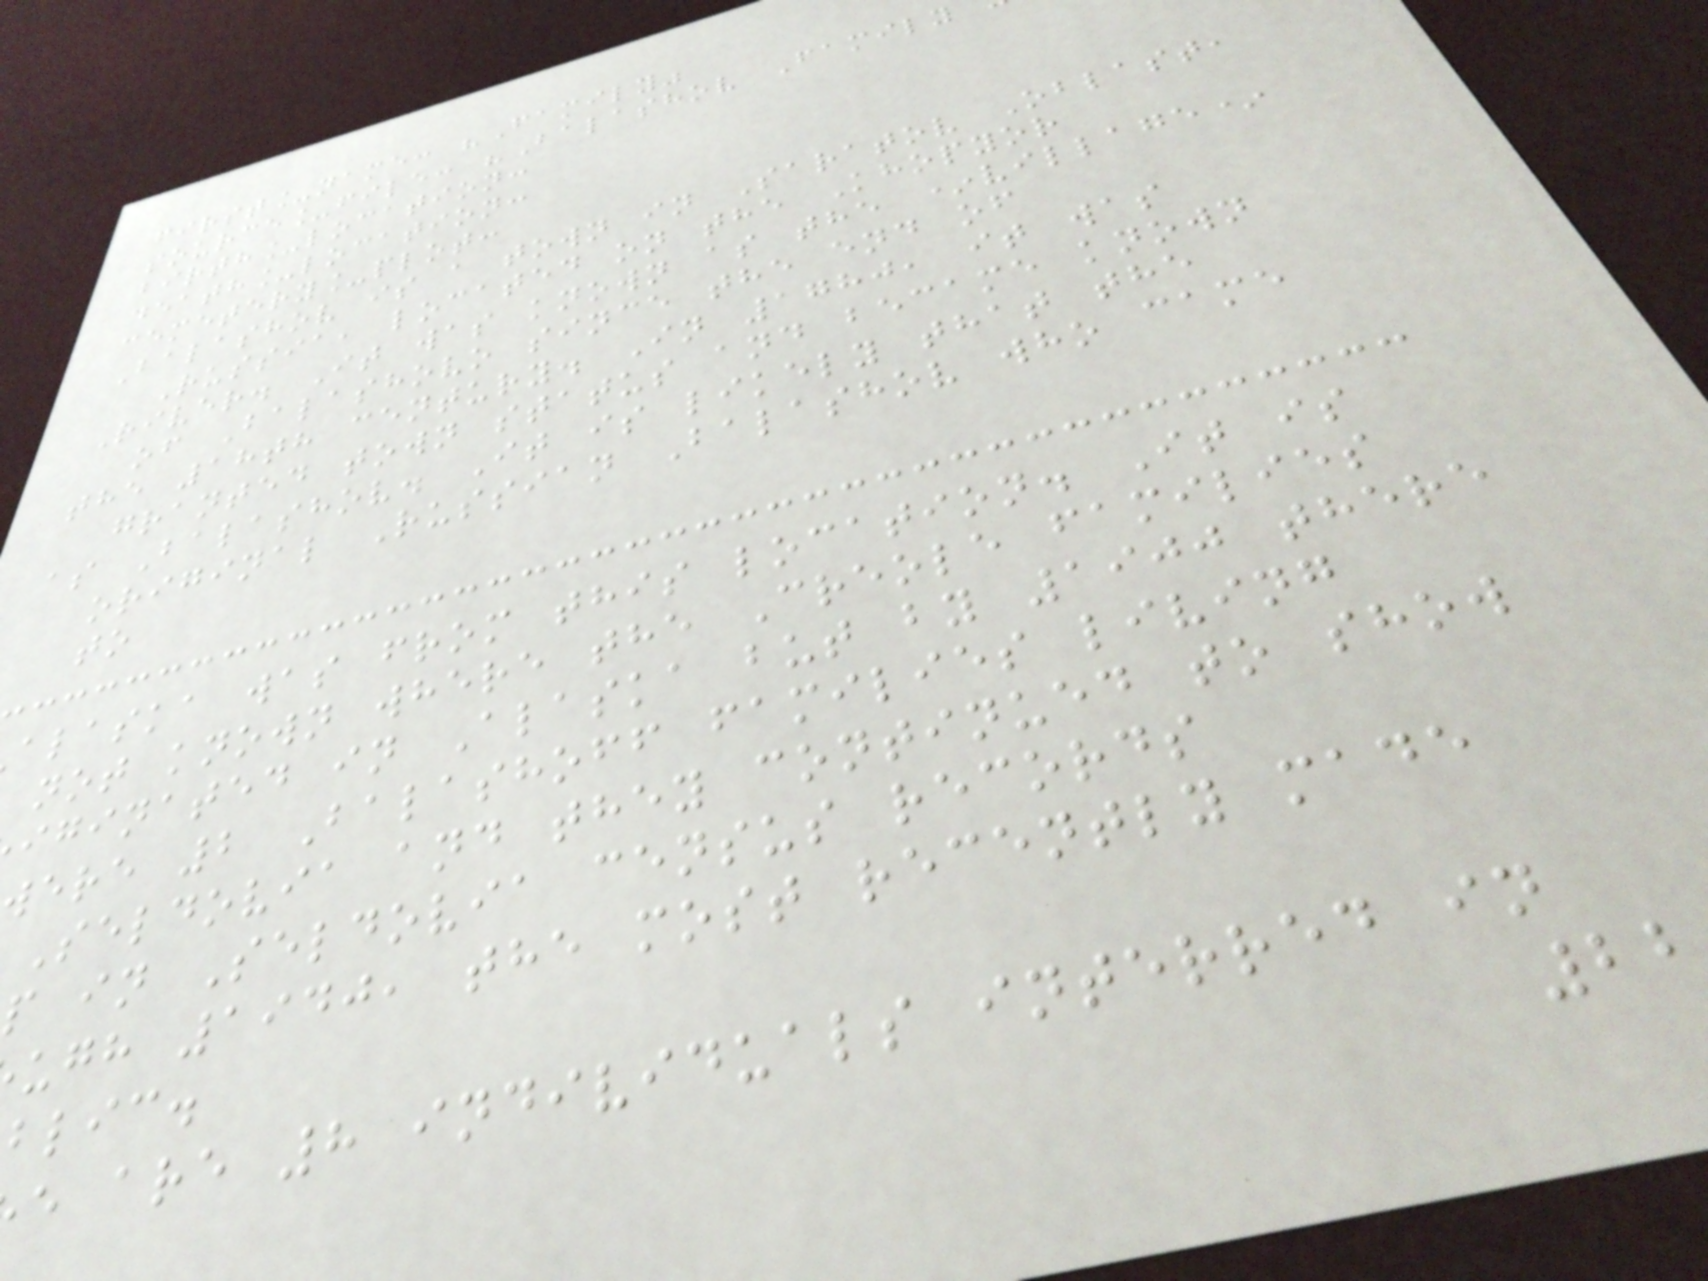first_name: "Family"
source_file: "Balashov Family
birth_location:
death_location:
cemetery_plot:
Balashov is a town in Saratov Oblast,
Russia, located on the Khopyor
River. It was known as the *village*
of Balashovo since the end of
the 18th century. In 1780, it was
granted town status and became known
as Balashov. It is likely that the
original Russian Balashov who came
to
alaska was from this location. It is
not known where the Creole families
iginated in Alaska but by 1900 there
were 2 Balashoff families living
Seldovia and they continued to show
p in Seldovia census records
ugh 1940, the most recently made
blic.
e are 8 individuals interred in
